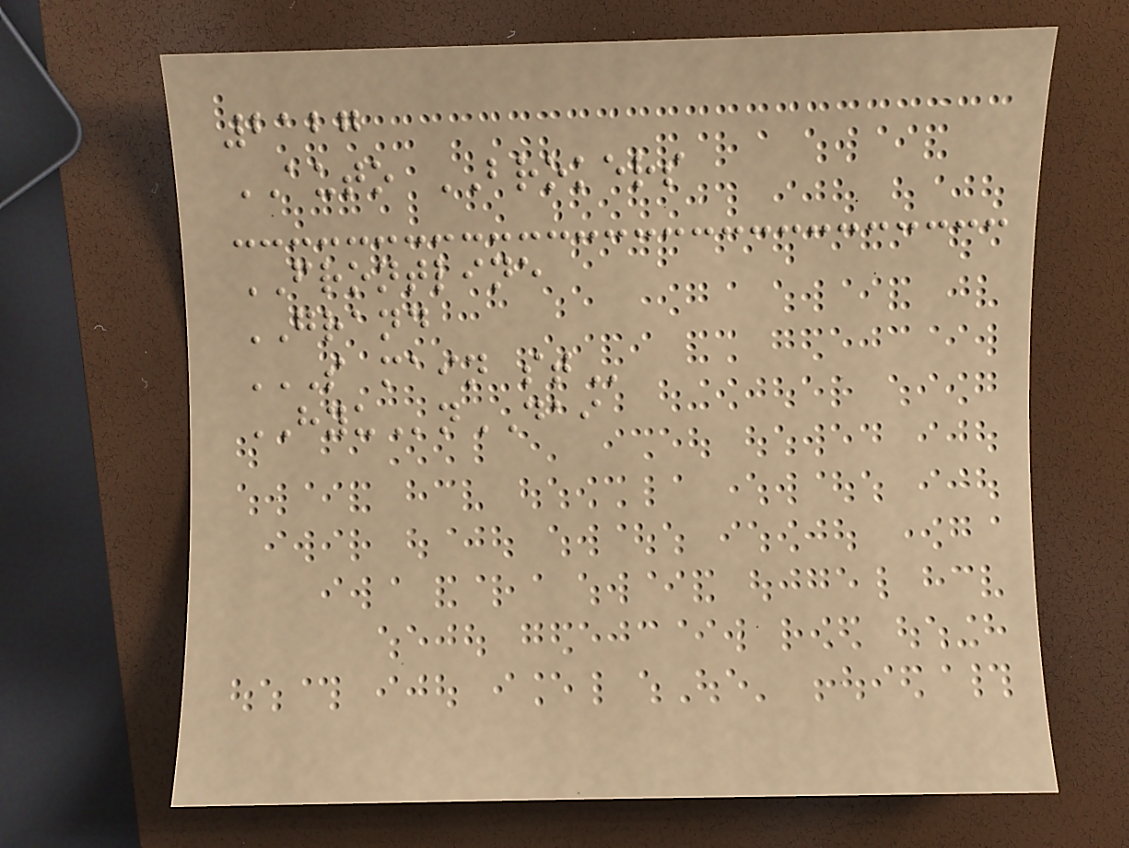2127
AUTO BROKERS
FRONTLINE
GRAND
S MAIN ST
HYUnDAI
